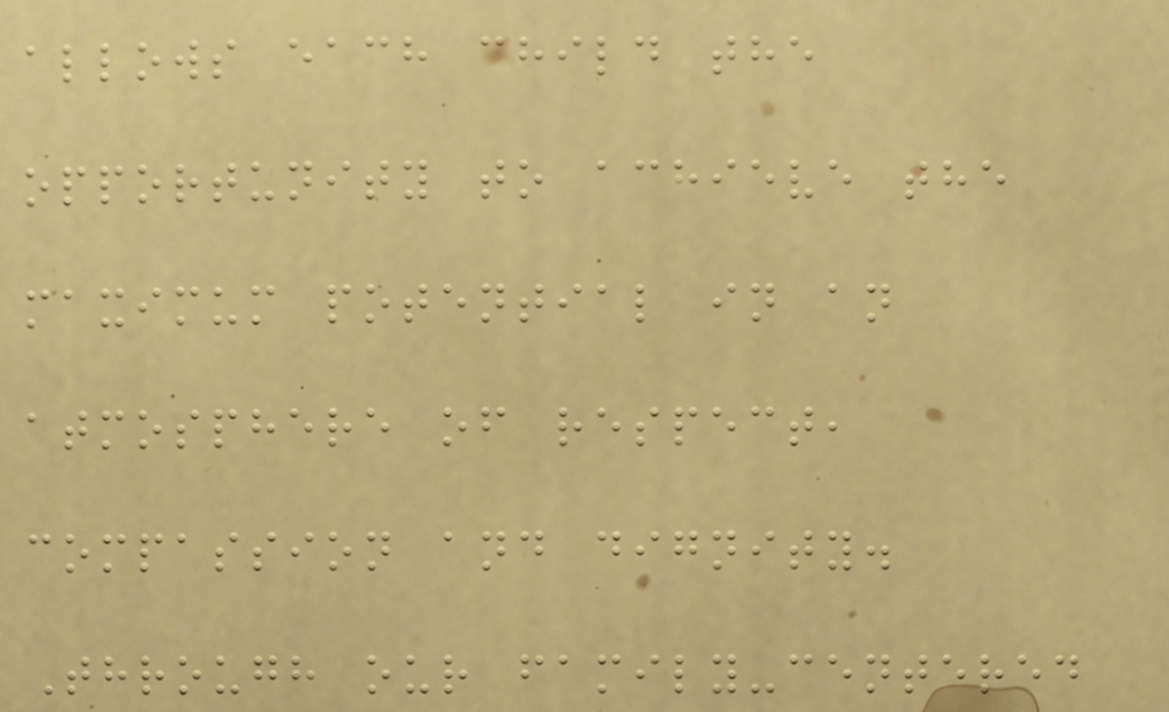allows each child the
opportunity to achieve the
maximum potential in an
atmosphere of respect,
compassion and dignity.
Through our family-centered
